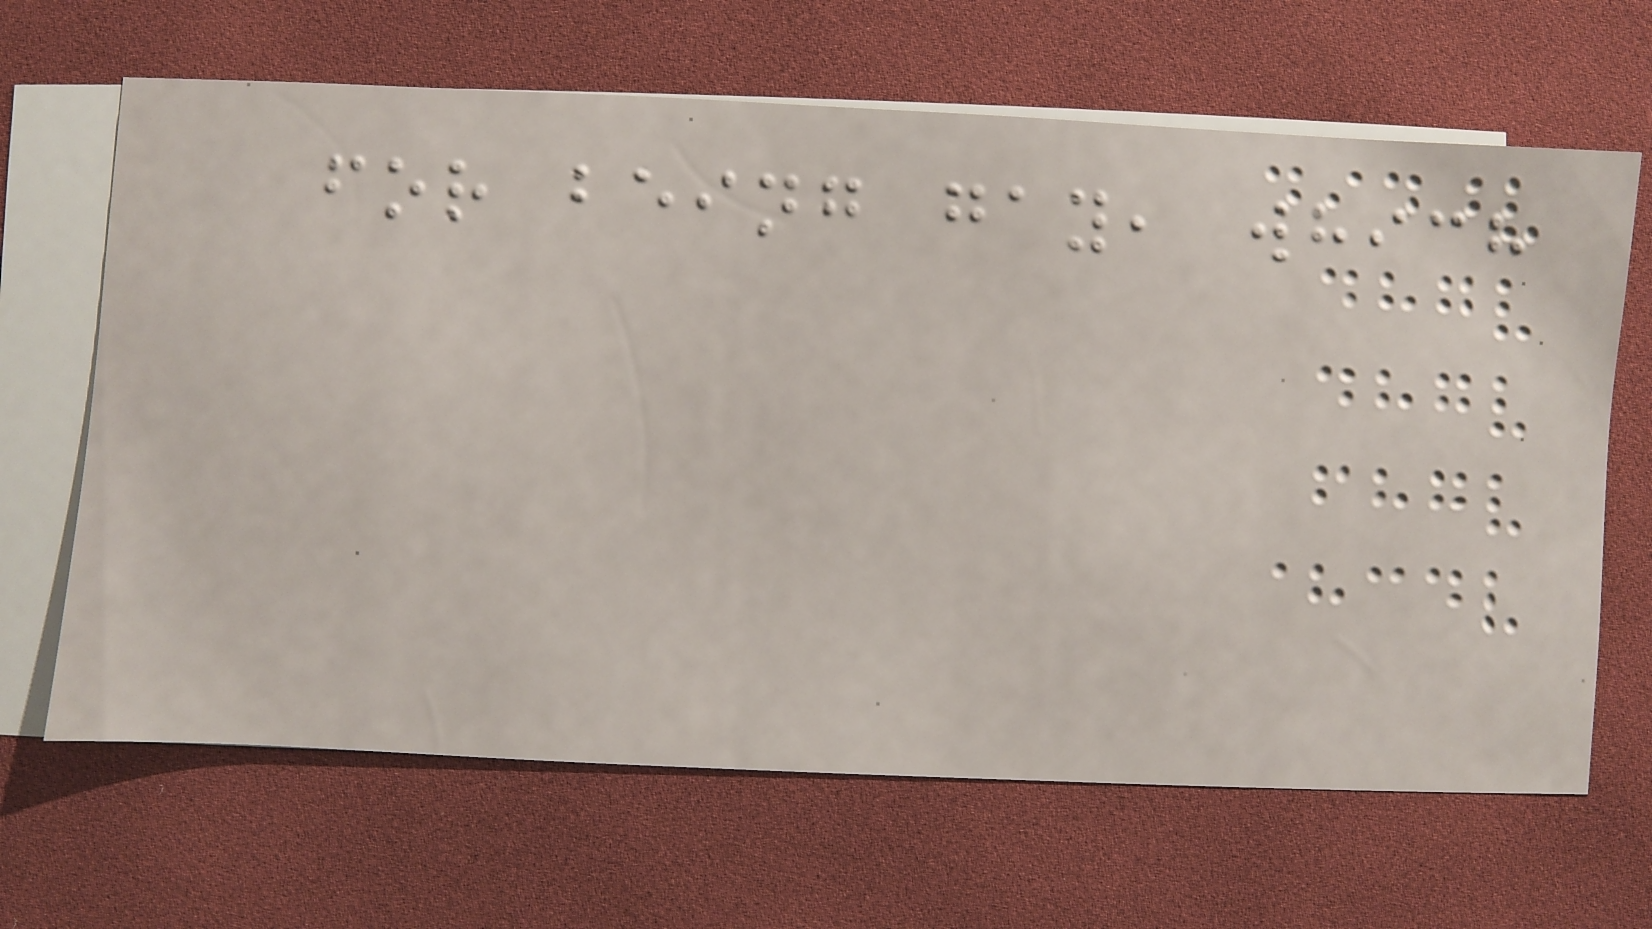for being gay, which
